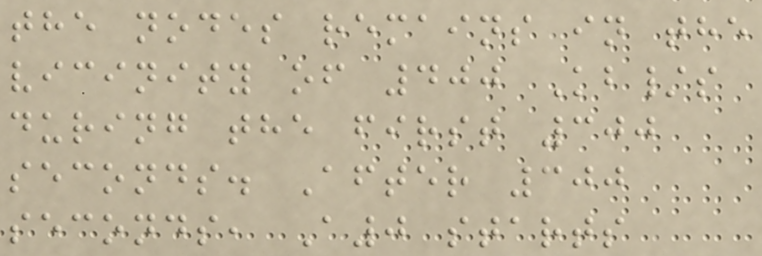the nodes remains in the
vicinity of 400 Kb/s
during the first 300
seconds. After 300
seconds, A0 starts
